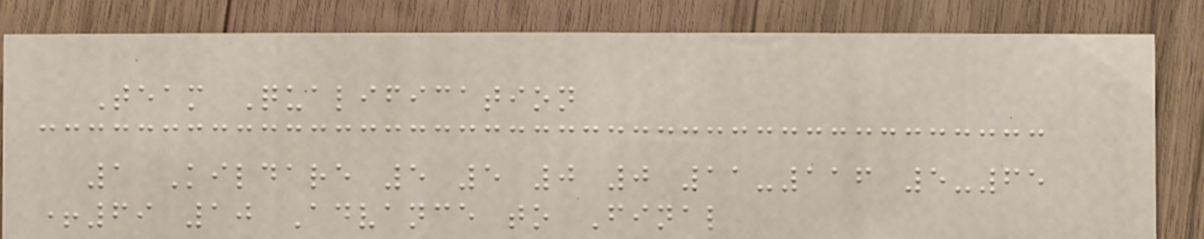Team Qualification
1 Kildare 5 5 0 0 11-116 5-65
+69 10 Advance to Final
